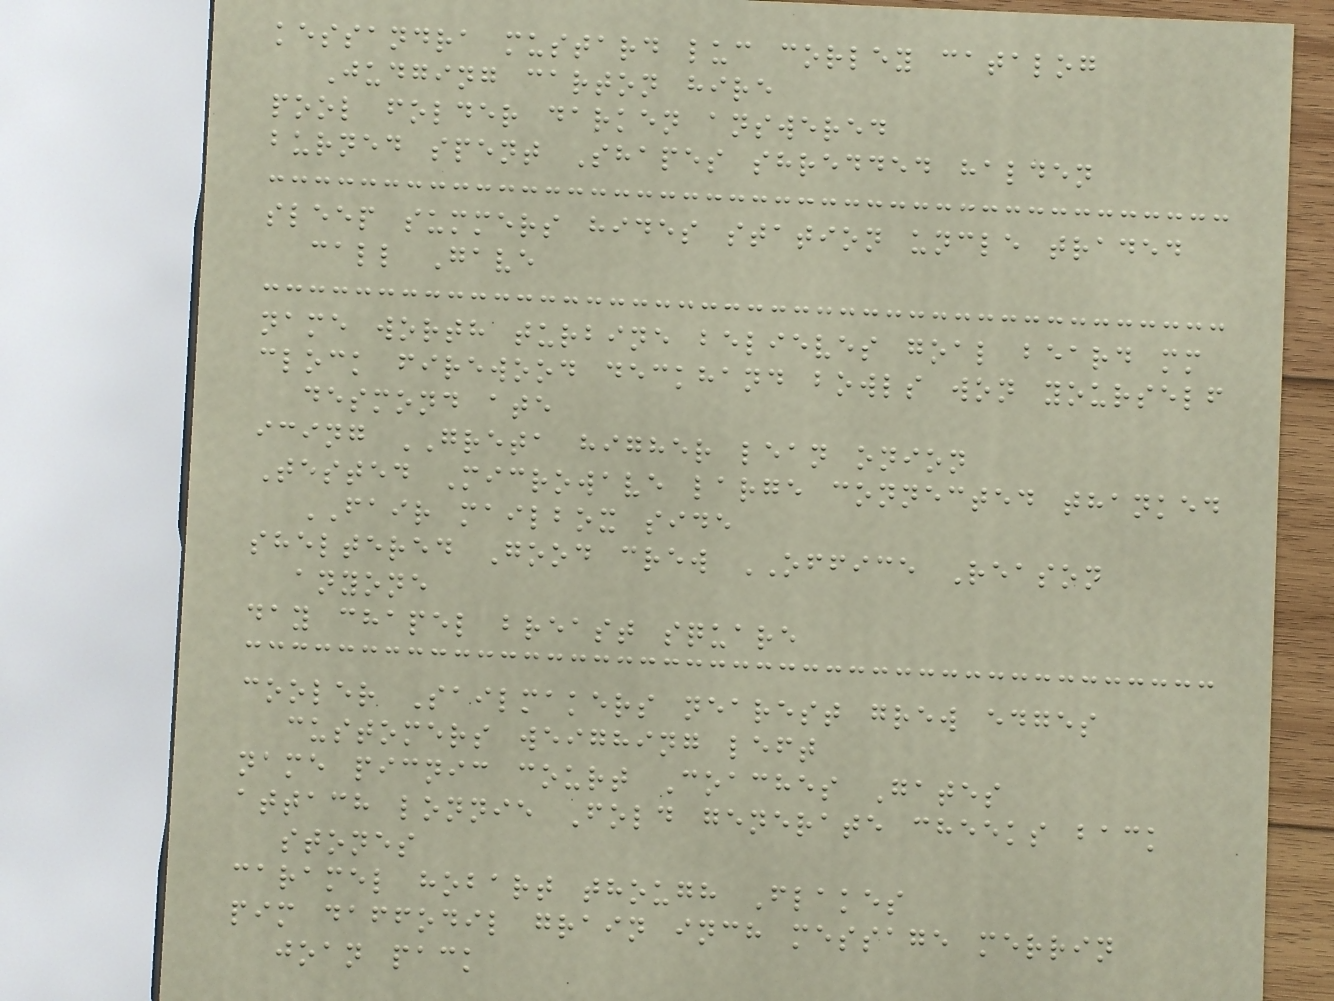kessandra mustard luc corley catalog
Judging carton hire
pool folder darken answered
burned spent Shapes shredded halden
sleep summers hides station uncle traded
call Gave
name worth turbine believes goal beard mm
clock firewood deckhand bowls won yourself
desmond ate
icing GRETA higher lean onion
Tested Microwave large connected thanked
FAIR mailbox side
sheltered Good crew OFFICE Reason
anyone
day chapel breast square
cooler Sailmakers nearest grew edges
customers weighing left
name picnic court Coaches Gates
attach lonnie Fold generate cheeks back
stones
caramel hobart though Flakes
pim daffodil grain inch message merrin
joan pack
